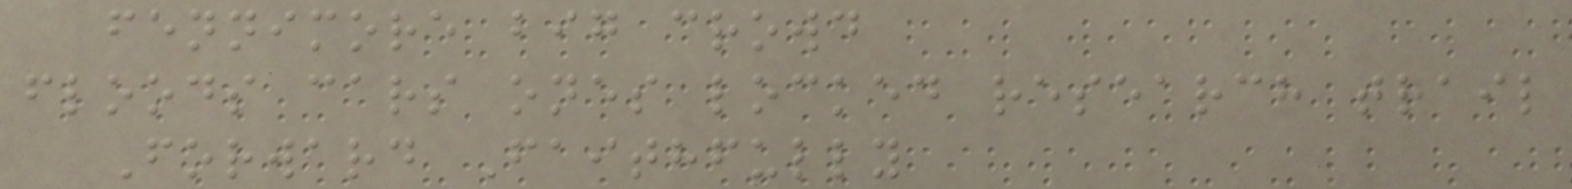fennimore big crowd
floods cars ones locked research trail
Forward Faithfully
